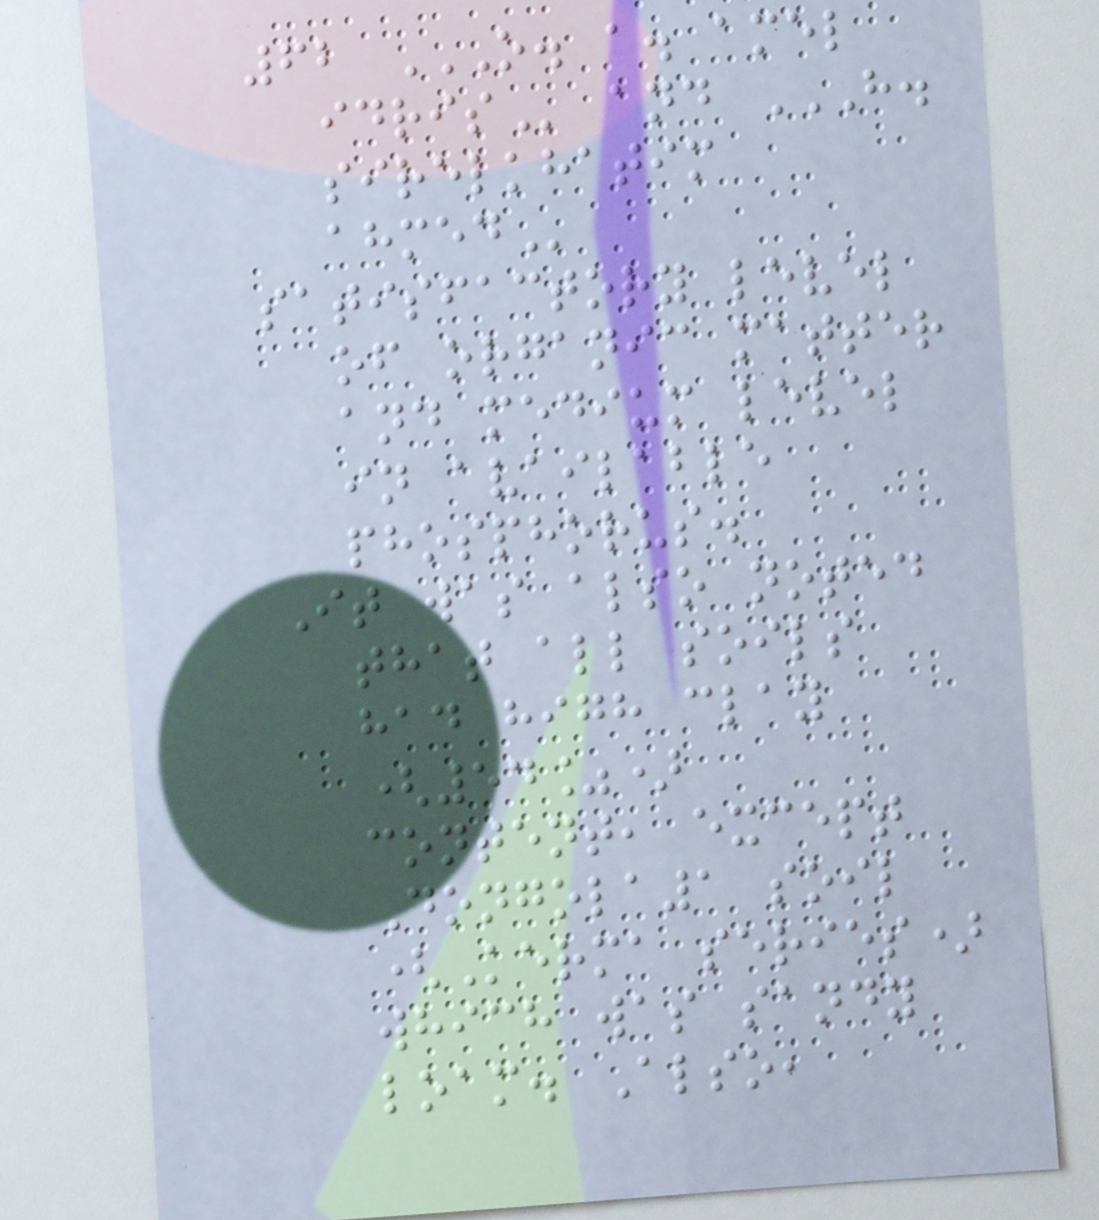62 O. A. AMEL
IDRIS and H.
SIRELKHATIM
AHMED
satisfactory level
of organic matter
and medium level
in available
phosphorus.
It was also noted
that all soils
had high clay
(54%)
content, except
Dongola1 soil
(Kerma series)
which was sandy
loam. Also,
